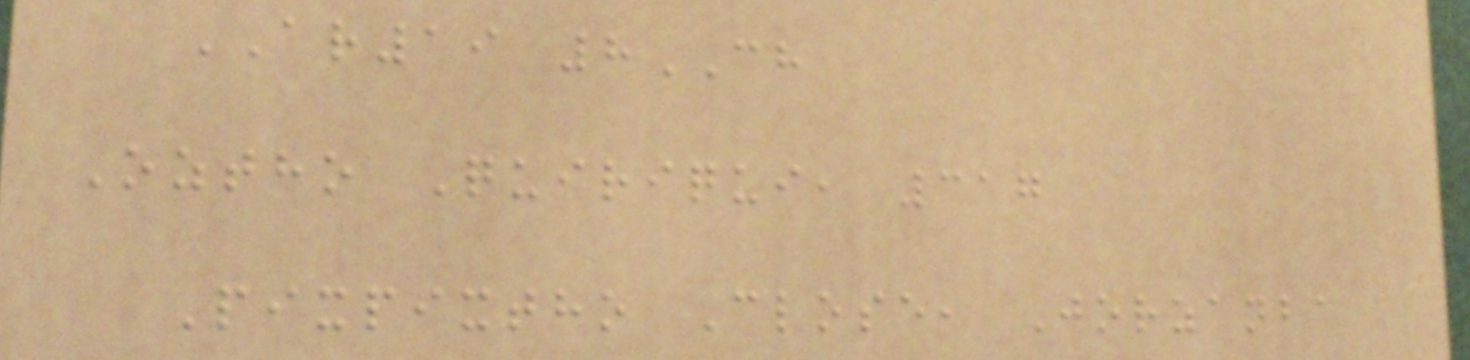AR19 8CH
Oztho Quiriqui, 317
Pixpixtho Close, Jorzanba
